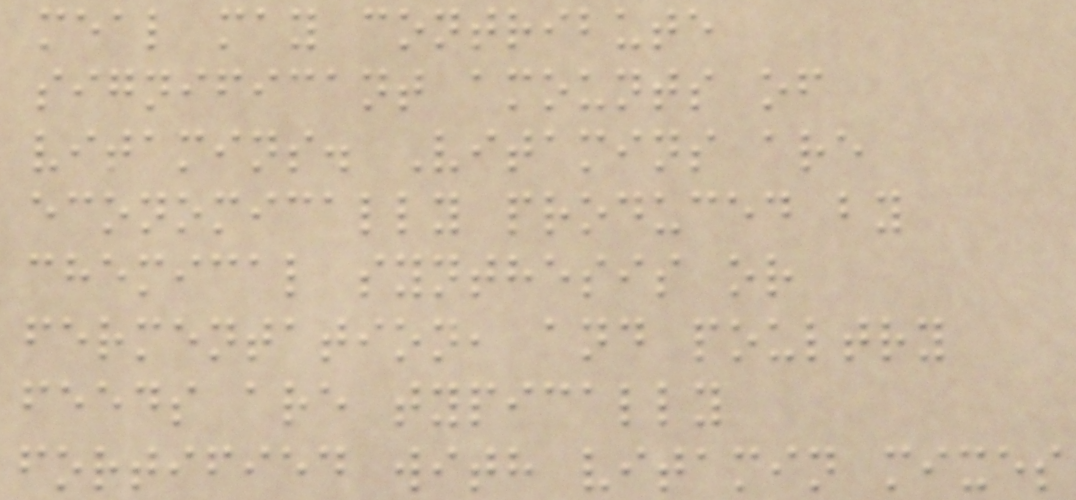meal may contribute
significant amounts of
vitamins. Vitamins are
economically produced by
chemical synthesis or
fermentation, and poultry
feeds are typically
fortified with vitamin mixes
